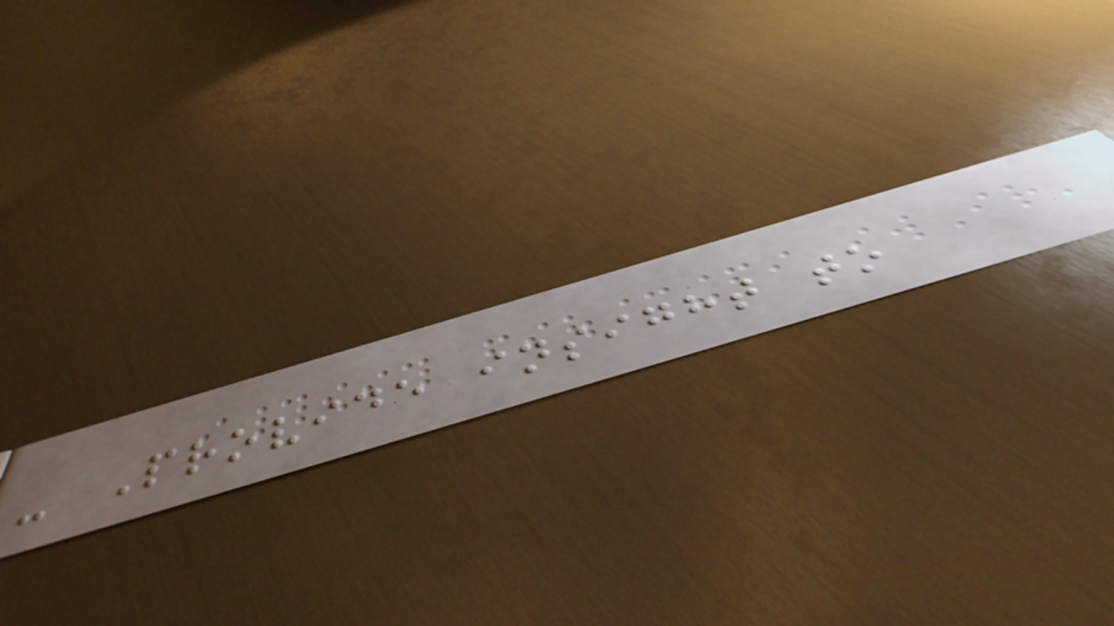- Provide insight to
